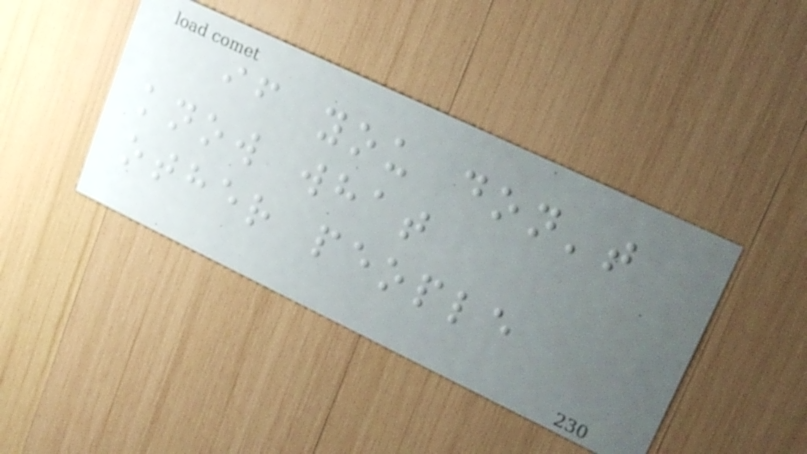if you don't
know what
other people
